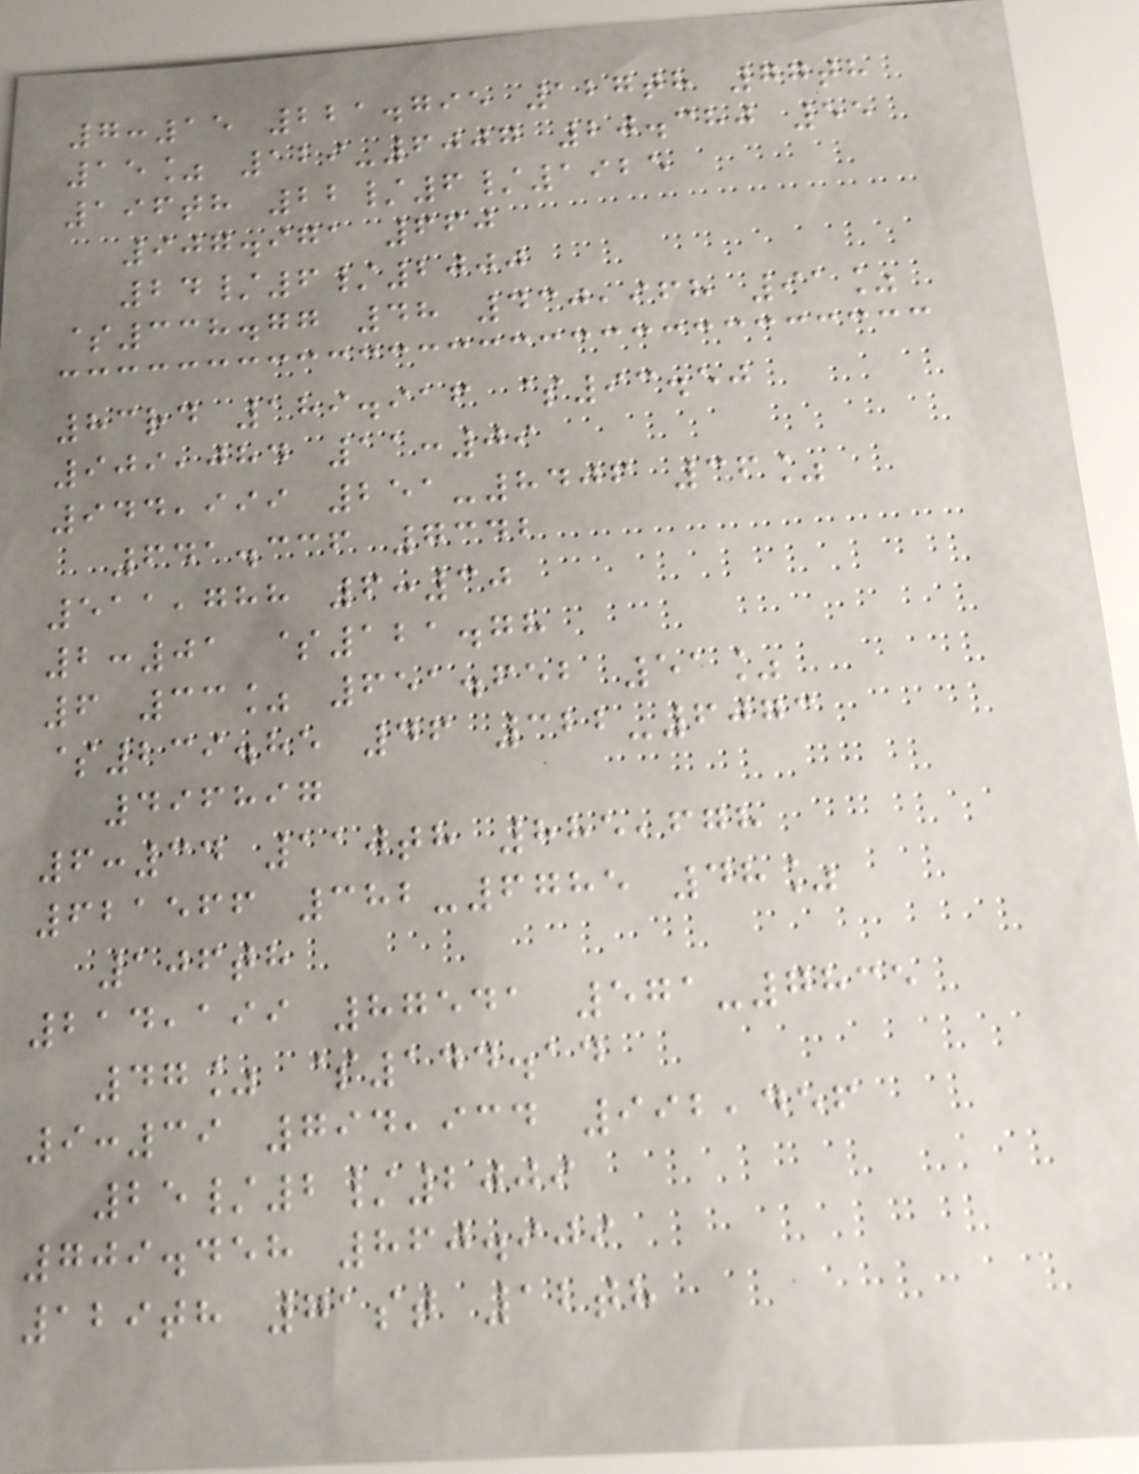7:15 221.795 127th 77th
15% 129-6007 20.380 55
196th 22/6/1925
907.971 660
24/6/2000
$338.77 48 430,968 91%
83rd 189.916 $93.50
909,084 11:09
944,999 251-8406 36%
641.336 7342
511,788 6:30
2:01 $121.78
6 33% 651.652 51%
$239.85 46 322-6073
496897
6:34 110th 885,678
621566 382-6785 48%
106th
214,199 87541 571-7835
47% $144.14
9:39 794,934 992,456
25/2/2009
709.458 860.909
129th 71st 12th
